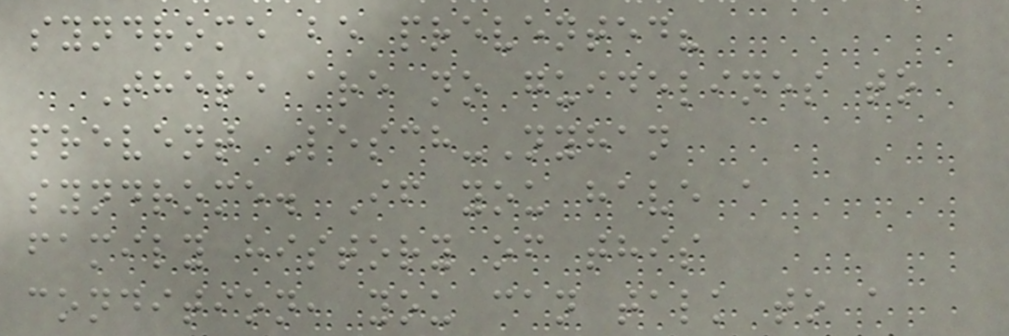syndrome be prevented?
There are no guidelines to
prevent Lesch-Nyhan
syndrome. If you have a
family history of this
condition, you can talk to a
